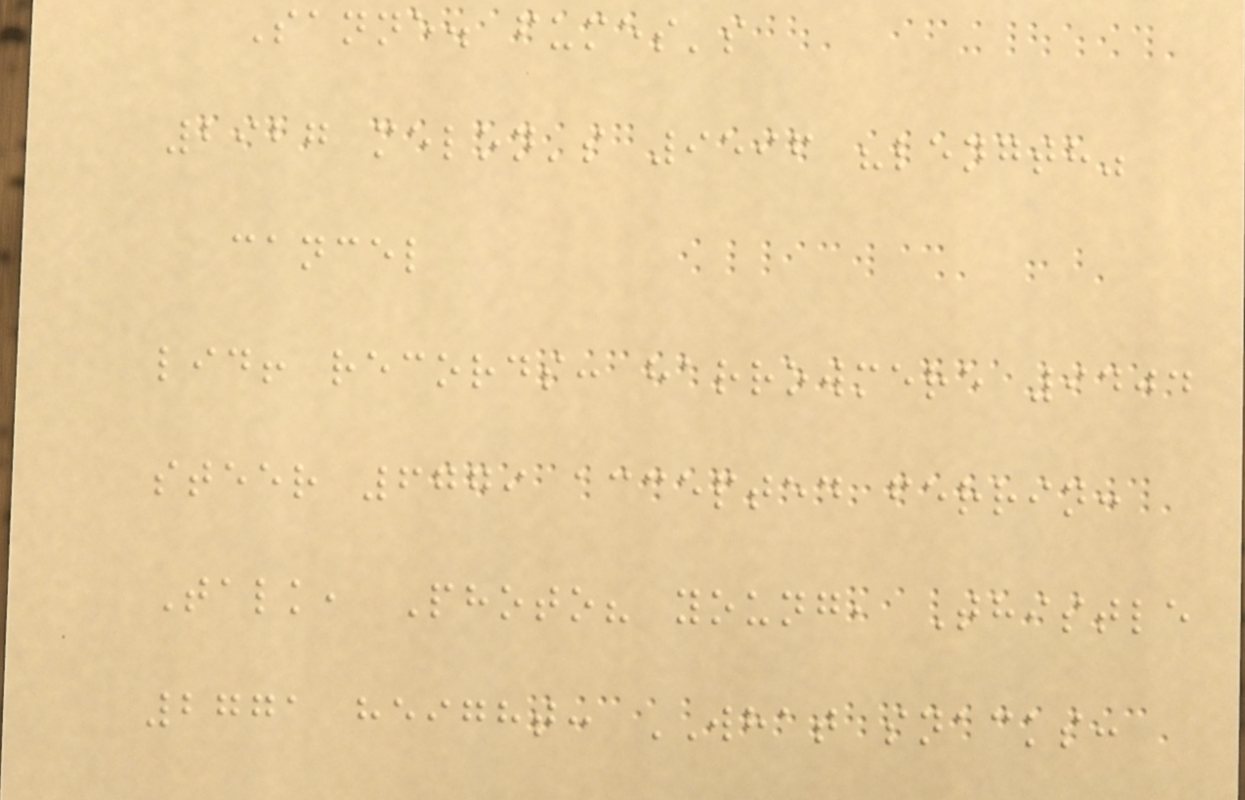Sanne. fumes's
2927 melon's 9596 "length"
cancel
lid! records: harrowmere 9404
steer 6779 accepted ferrin:
Talk, Photo? young, Thistle
2771 height: WHAT snacks:
